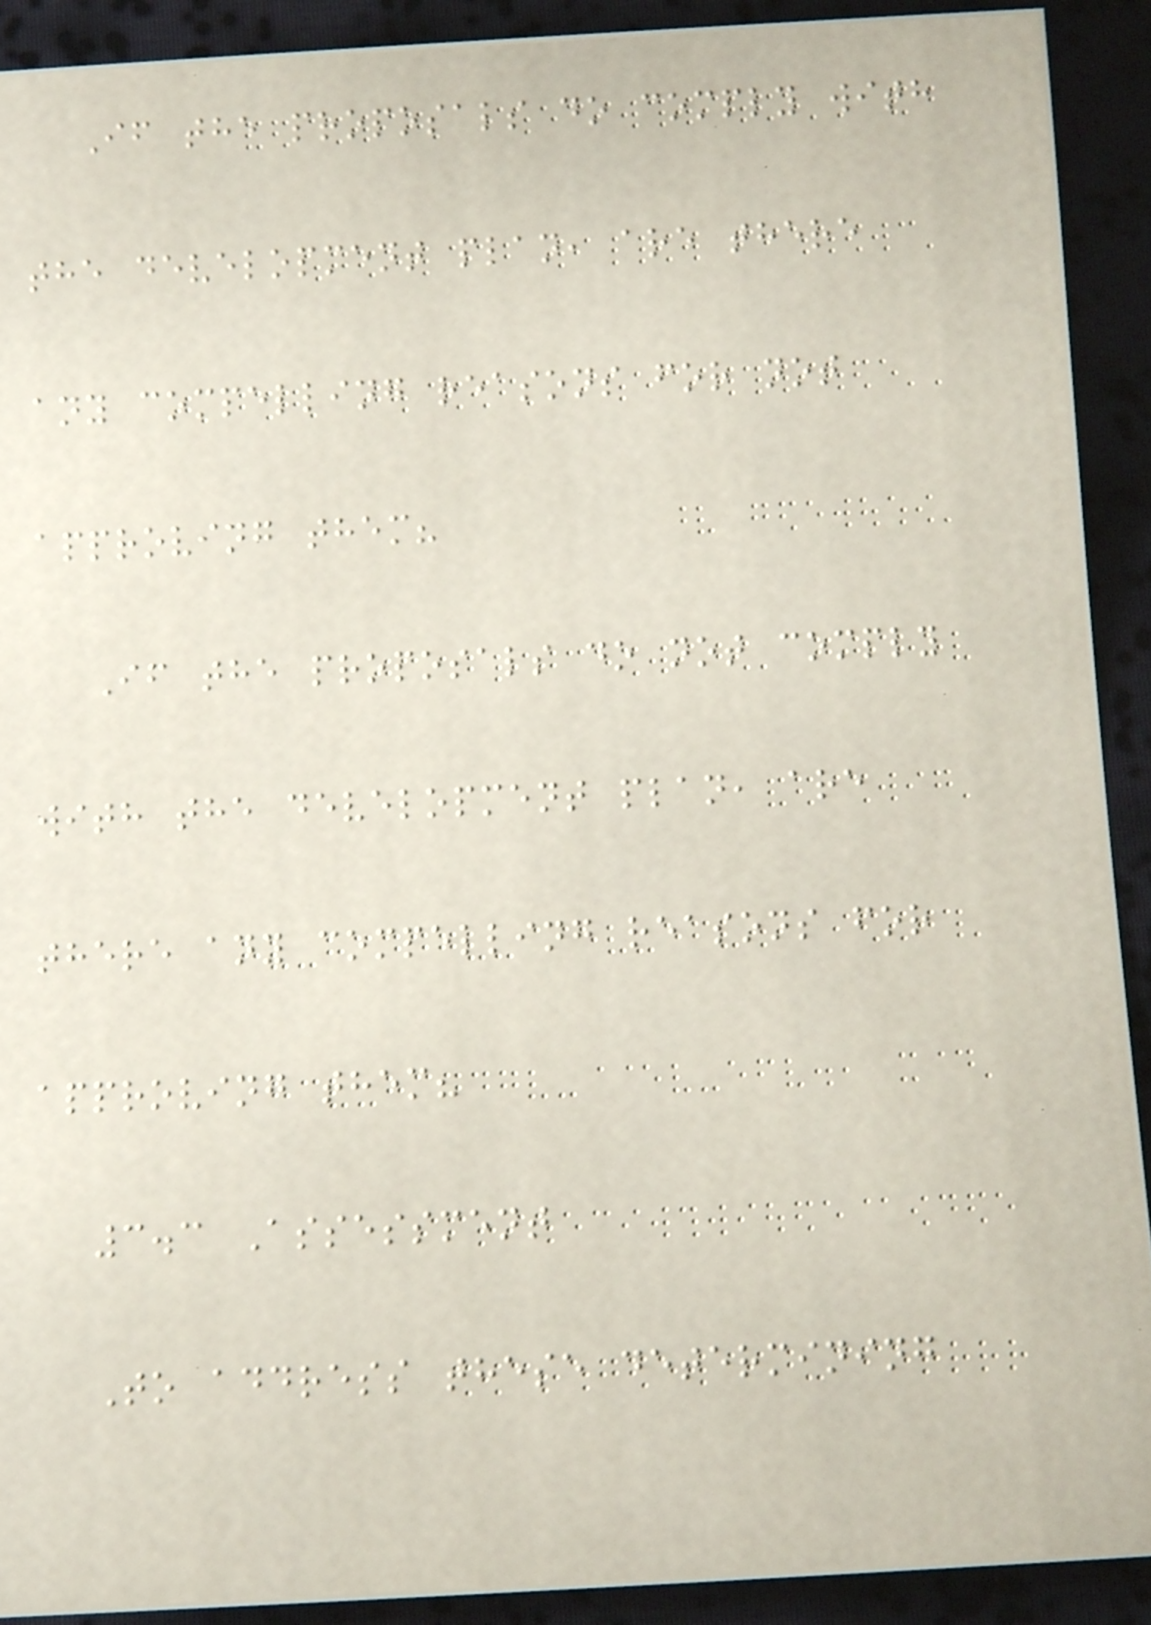If the proposals do comply with
the development plan, are there
any compelling reasons for not
approving them?
If the proposals do not comply
with the development plan, are
there any compelling reasons for
approving them?
3.3 Assessment
To address these determining
